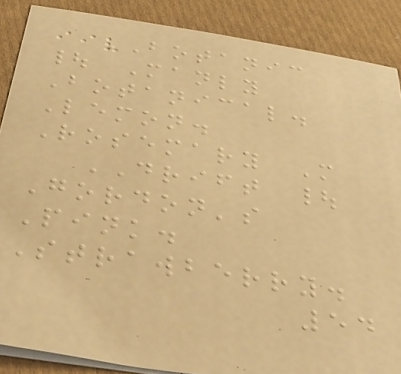BOTANIC
| Manly
Botanical.
Lemon.
Rosemary M
DRIFT |
Gordon's
Pink.
Strawberry.
54
